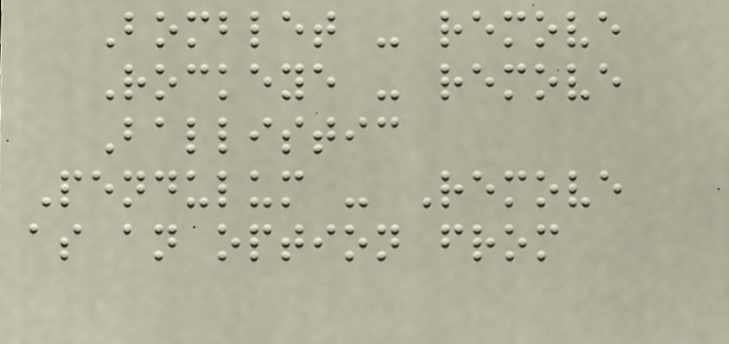Bomblet - remove
Rockeye - remove
Ballistic
Pendulum - Remove
as an option from
